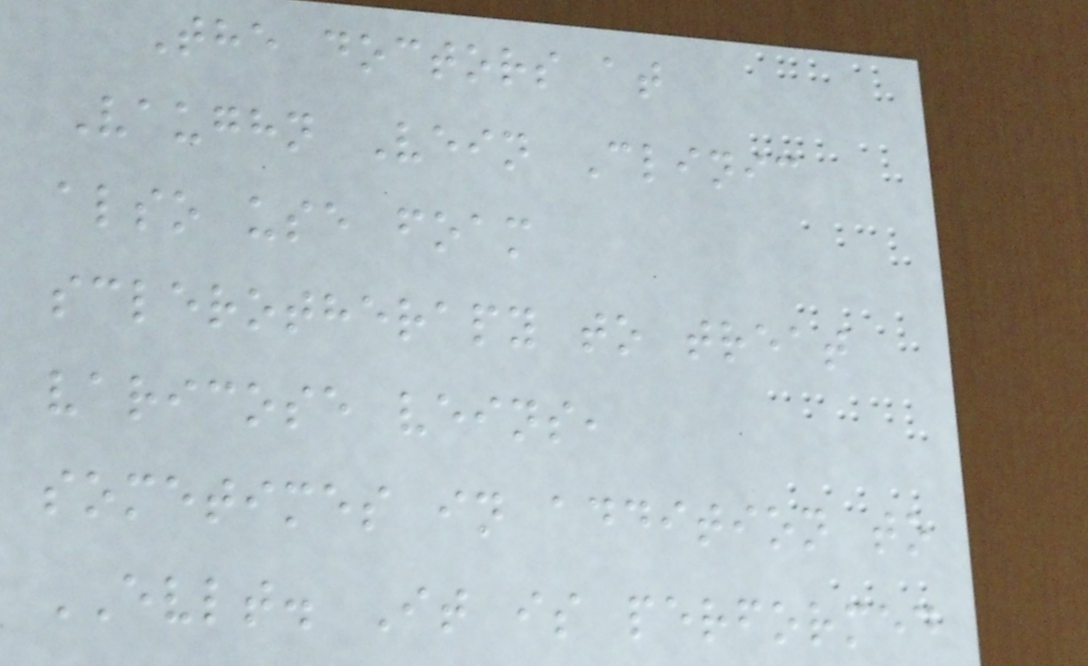The doctors at
Vaughn Vein Clinic
also use foam
sclerotherapy to treat
varicose veins,
sometimes in addition to
EVLT. It is performed
